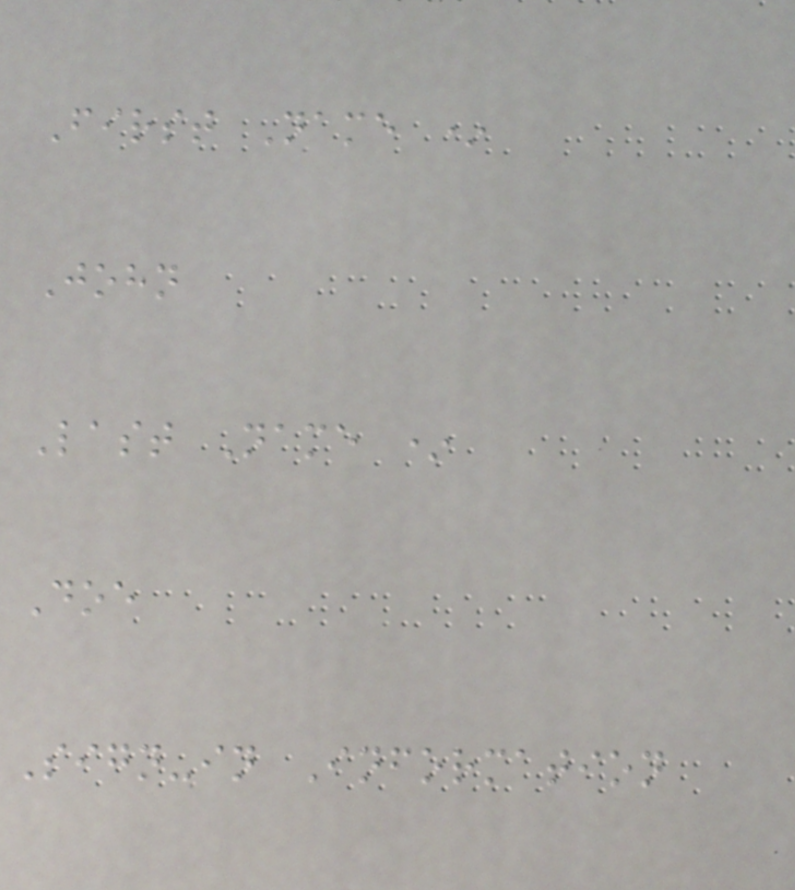First Name *
John
Last Name *
Doe
Sign-in Information
